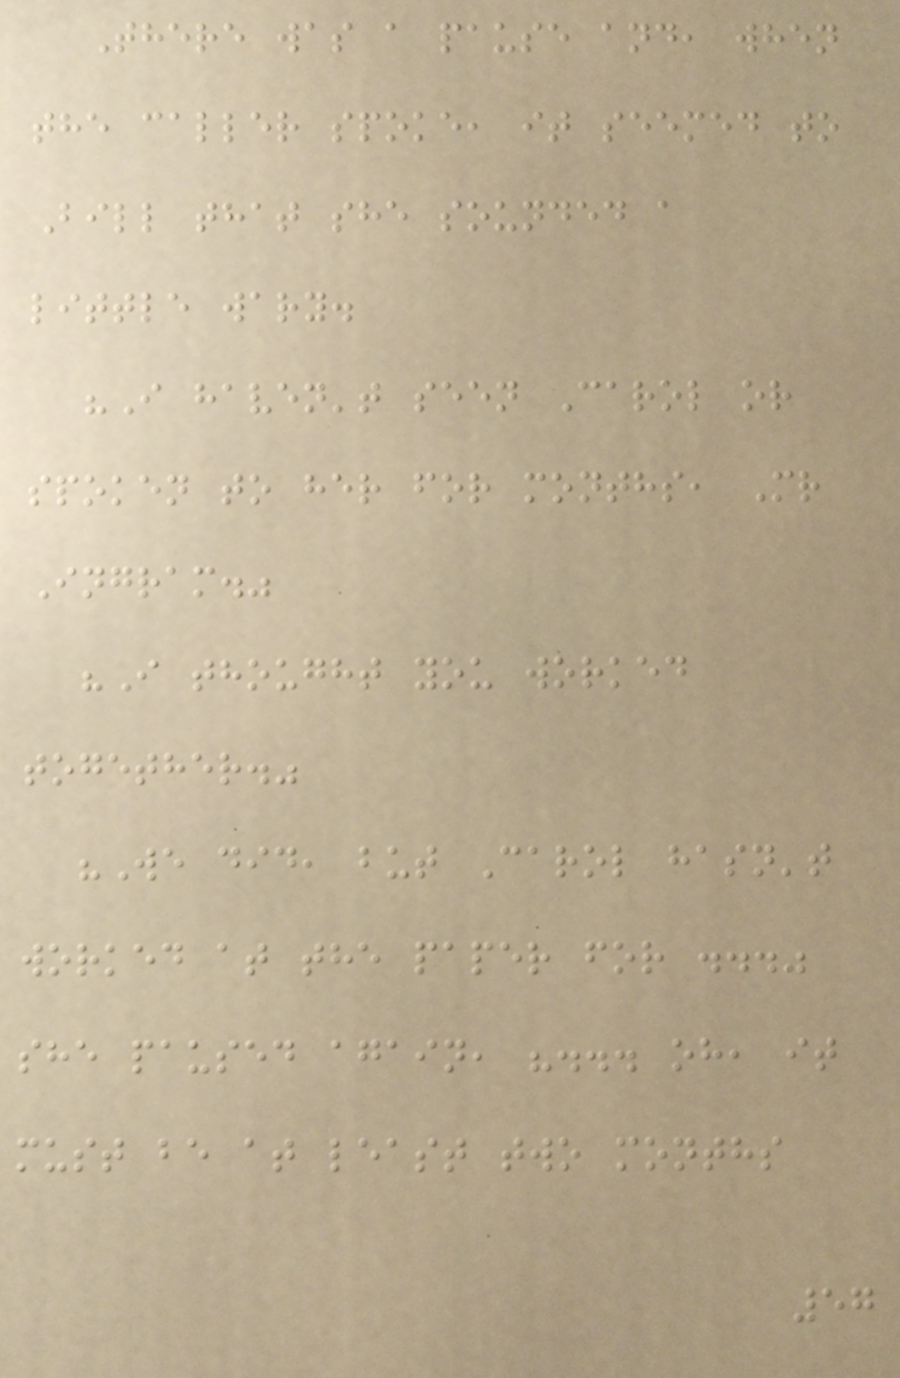There was a pause and, when
the caller spoke, it seemed to
Bill that she sounded a
little wary.
"I haven't seen Carol or
spoken to her for months, Mr
Ingram."
"I thought you worked
together."
"We did, but Carol hasn't
worked at the paper for ..."
she paused again, "... oh, it
must be at least two months
57
